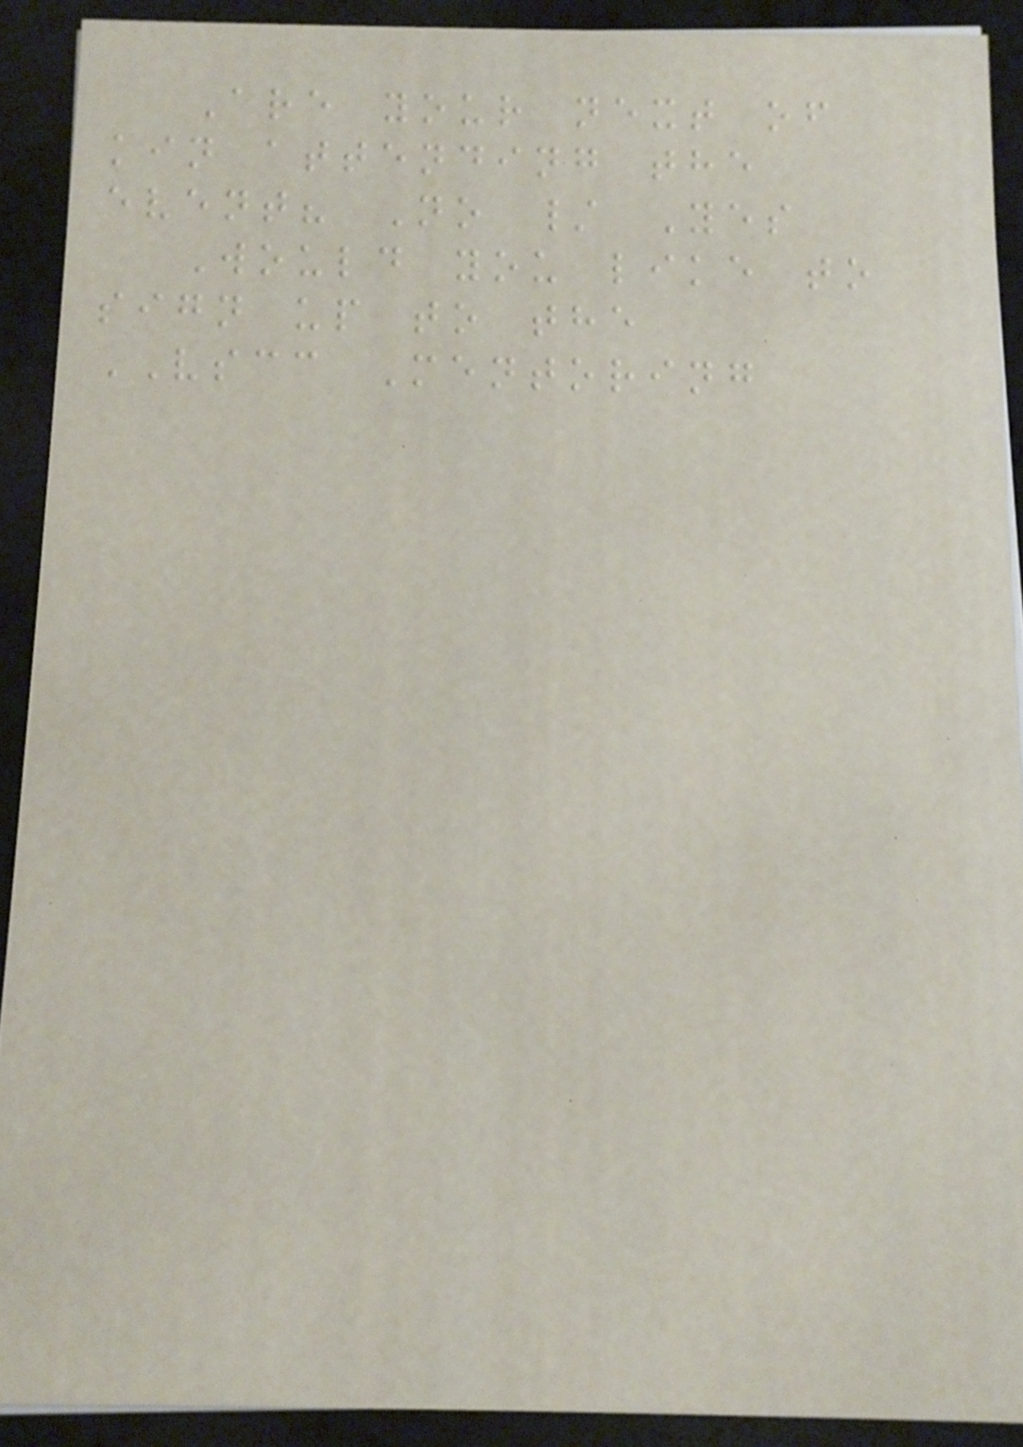Are your next of
kin attending the
event? No / Yes
Would you like to
sign up to the
VSCC Mentoring
